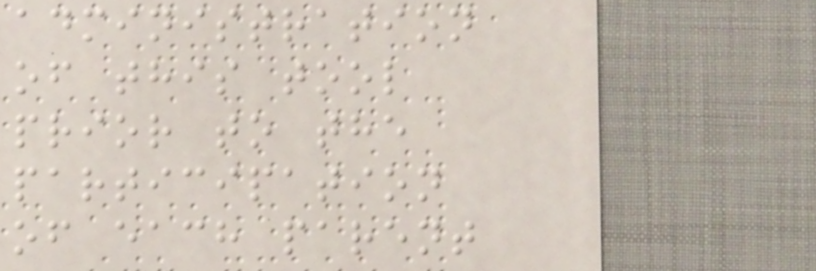administration
of this tool
prior to the
participation
of each parent
